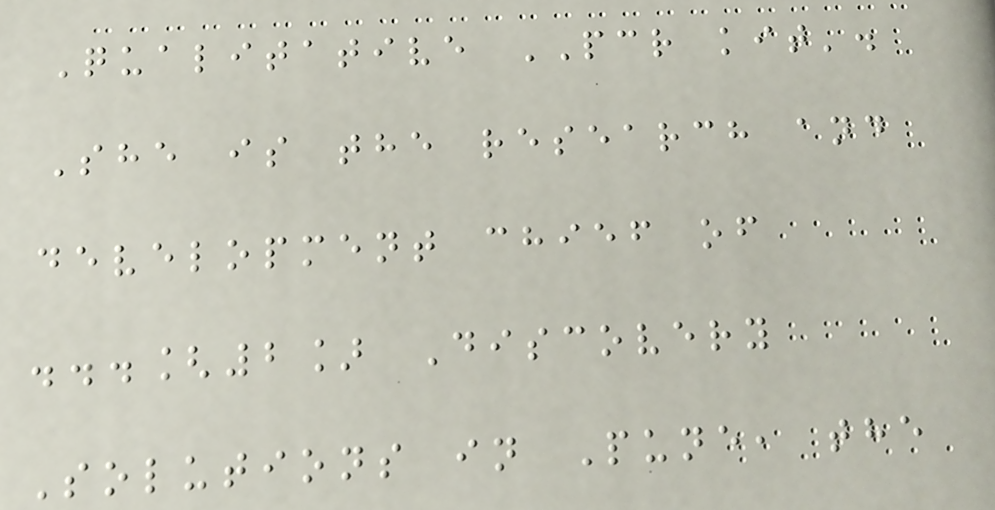Qualitative PCR kit'.
She is the research and
development chief of
...[2] Discovery
Solutions in Pune, the
